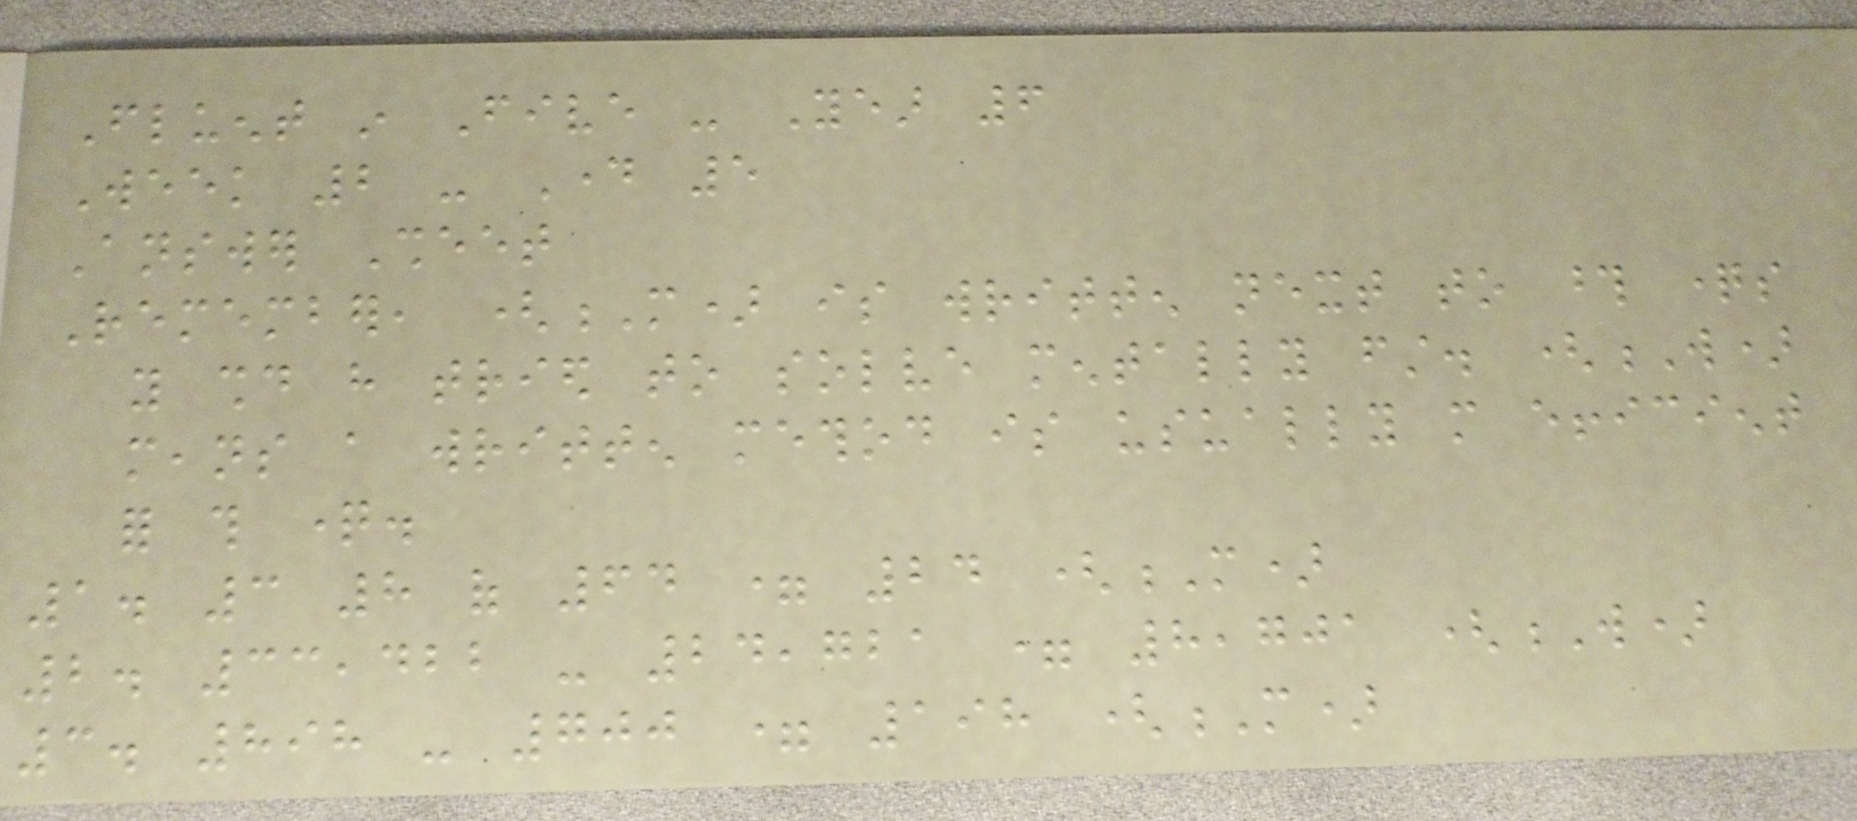Fluent in Five - Year 6
Week 2 - Day 5
Answer Sheet
Remember, (M) is written next to those questions
you should have tried to solve mentally first. (W)
means a written method is usually more efficient
for this question.
1. 3 8 of 64 = 24 (M)
2. 33,422 - 24,721 = 8,701 (W)
3. 898 - 700 = 198 (M)
